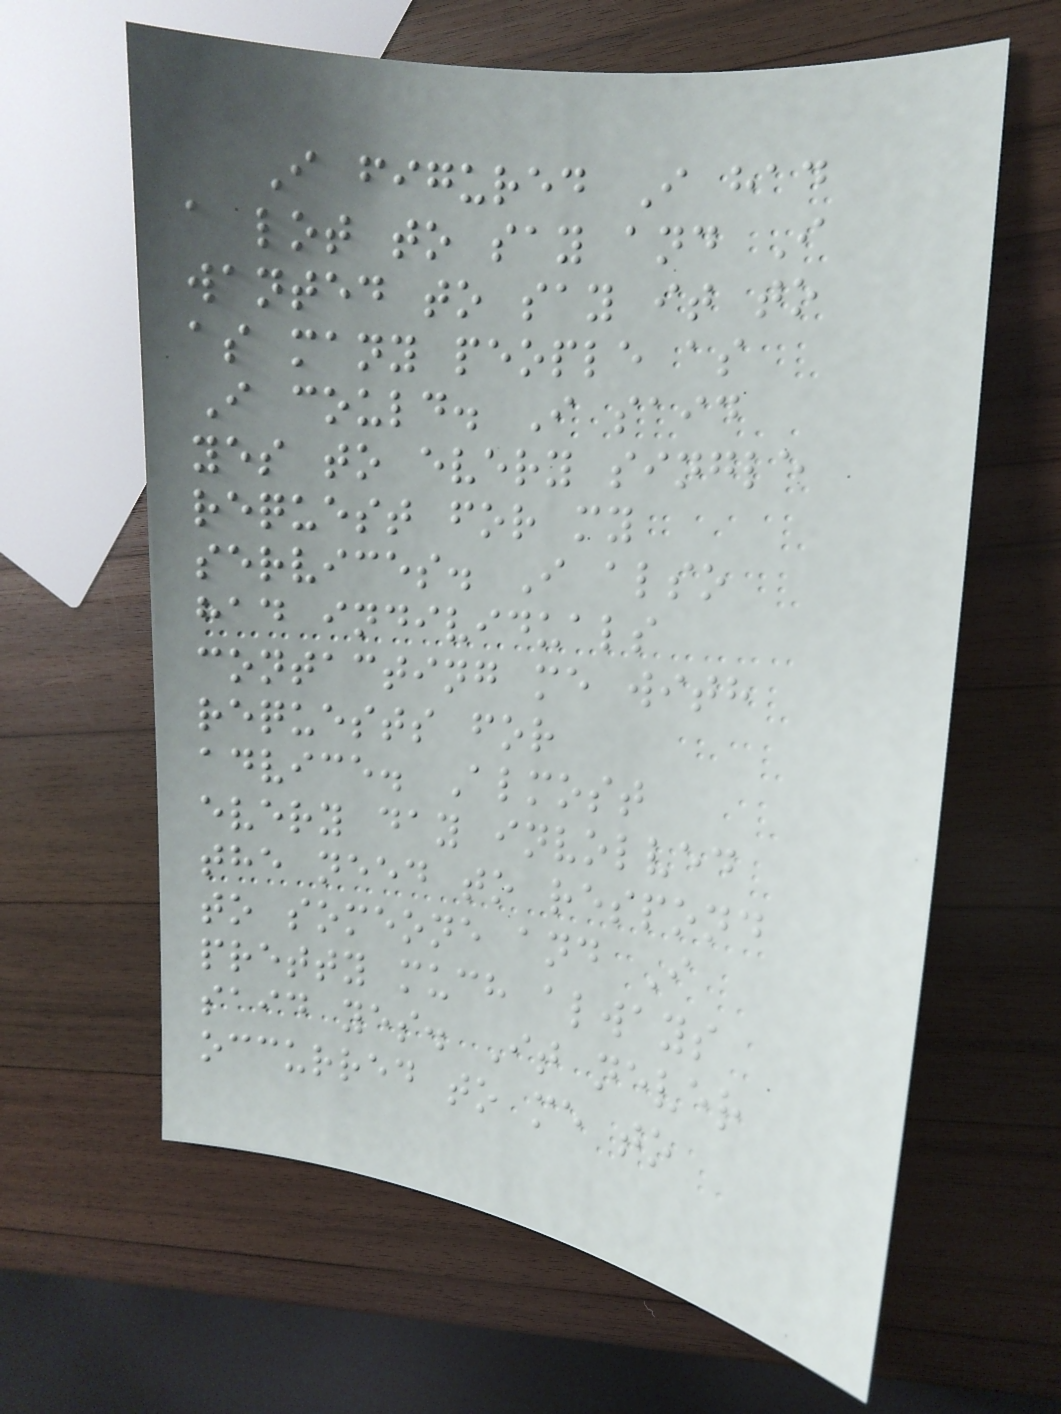I figured I had
a lot to say and I
wanted to say it to
as many people as
I could. I said
yes to every single
request for my
services. I also
had individuals
contacting me with
requests for
advice. Almost
every day involved
the need to respond
to someone and I
pretty much always
said yes. It never
occurred to me to
